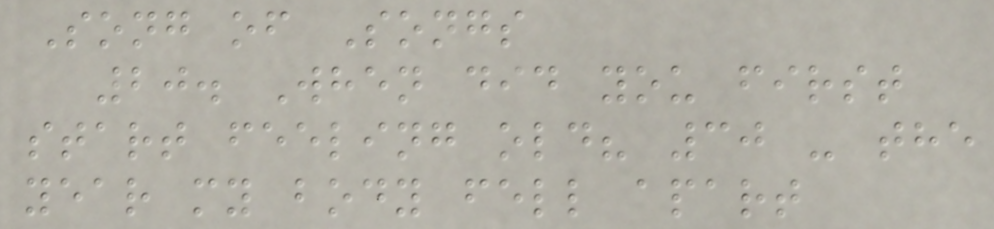Song of Songs
20. When did you first
start feeling old? 30 - the
year my body fell apart
